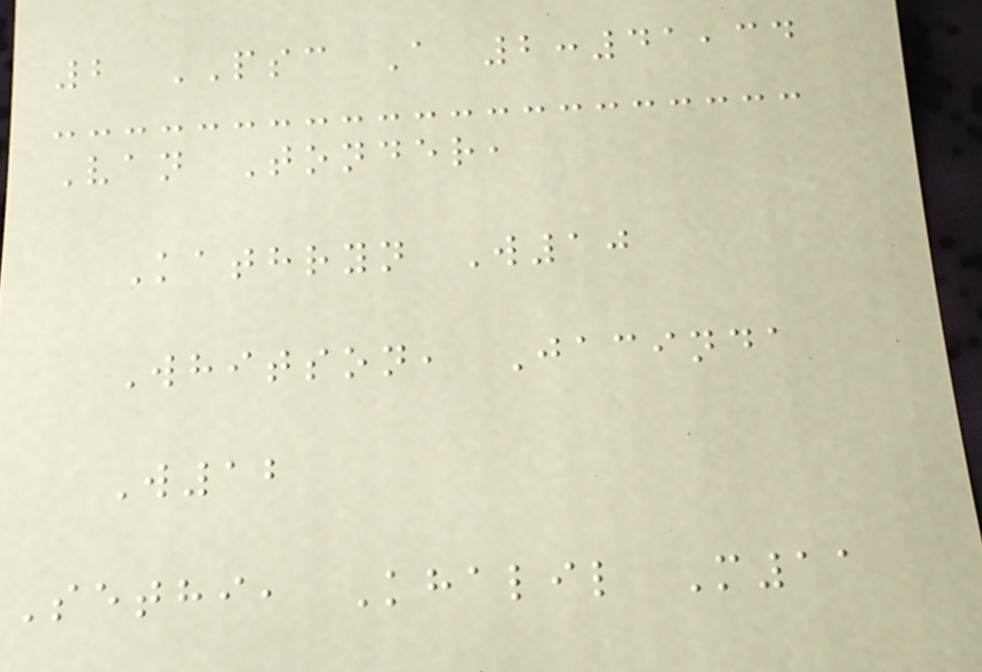2 PSC A 2:41,34
Van Tonder,
Kathryn W10
Whitson, Jacinda
W12
Sethi, Khalil M11
